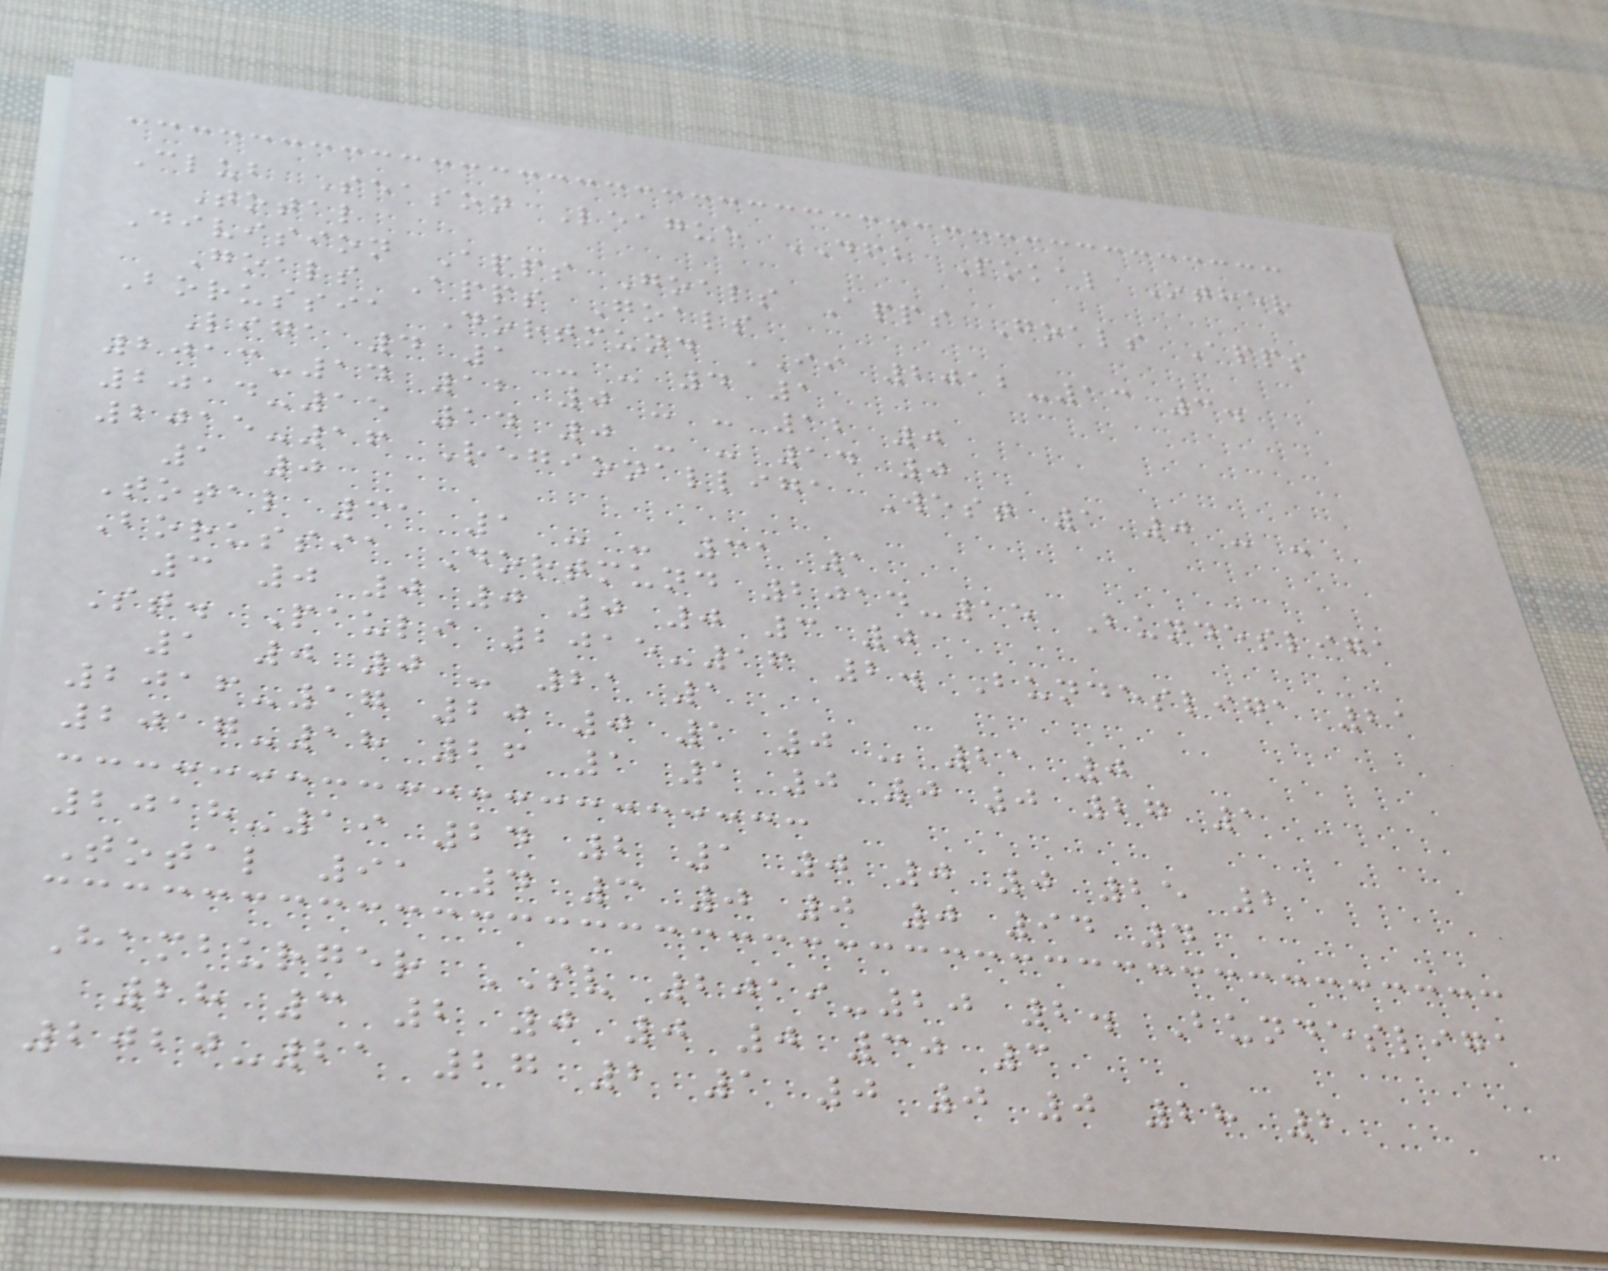Club Season League DFB Pokal Other
Total
Division Apps Goals Apps Goals Apps
Goals Apps Goals
Borussia Dortmund II 2012-13 3.
Liga 4 1 - - 4 1
2013-14 12 0 - - 12 0
2014-15 14 0 - - 14 0
2015-16 Regionalliga West 1 0 - -
1 0
Total 31 1 - - 31 1
Borussia Dortmund 2014-15 Bundesliga
3 0 0 0 0 0 3 0
St. Pauli 2015-16 2. Bundesliga 21
1 0 0 - 21 1
2016-17 20 0 1 0 - 21 0
2017-18 26 1 1 0 0 0 27 1
2018-19 24 2 1 0 0 0 25 2
Total 91 4 3 0 0 0 94 4
Hamburger SV 2019-20 2. Bundesliga
28 3 2 0 0 0 30 3
2020-21 27 2 1 0 0 0 28 2
